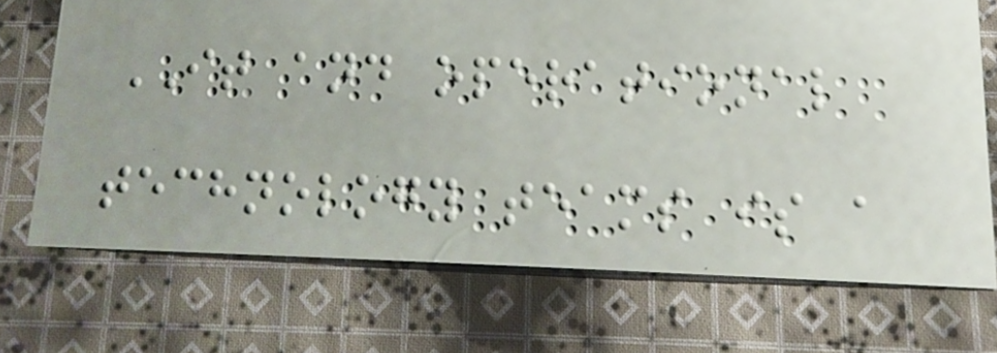IT and operational
technology teams is a
